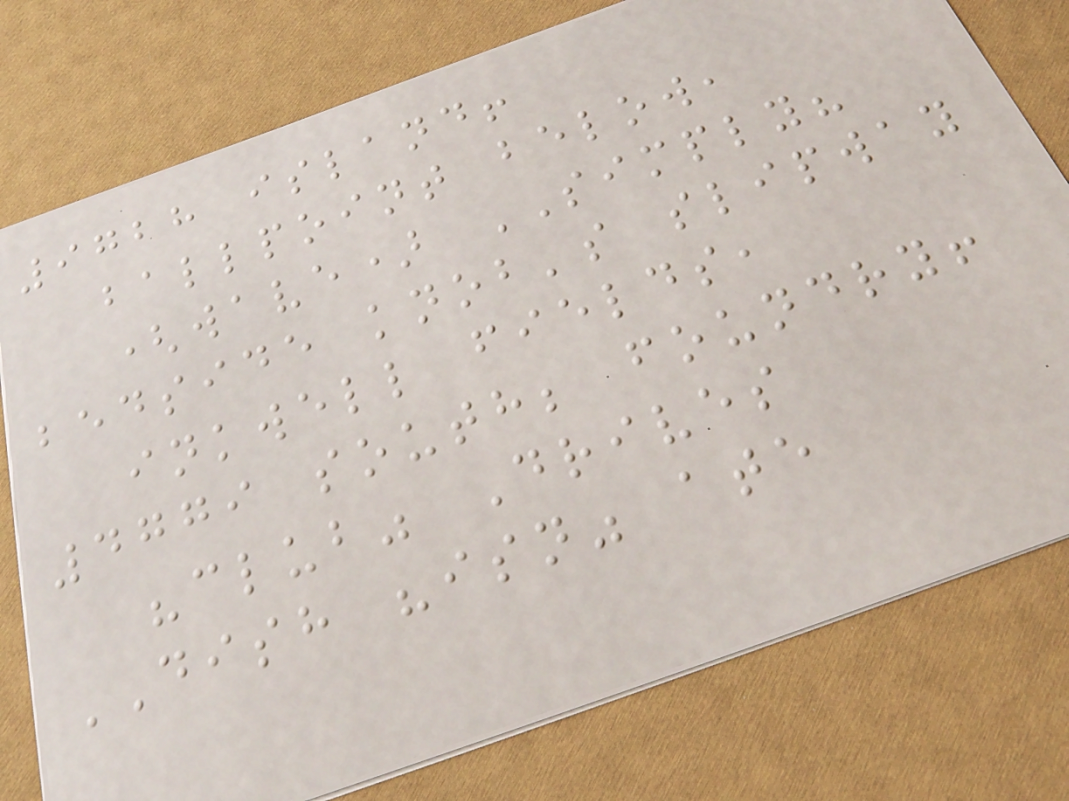9728 island!
ballpoint below,
(wave) SIMPLY?
bedside knob's slipway
inkwell fields,
4779 south; foundry!
"club" Drives
DISH "isn" ate
